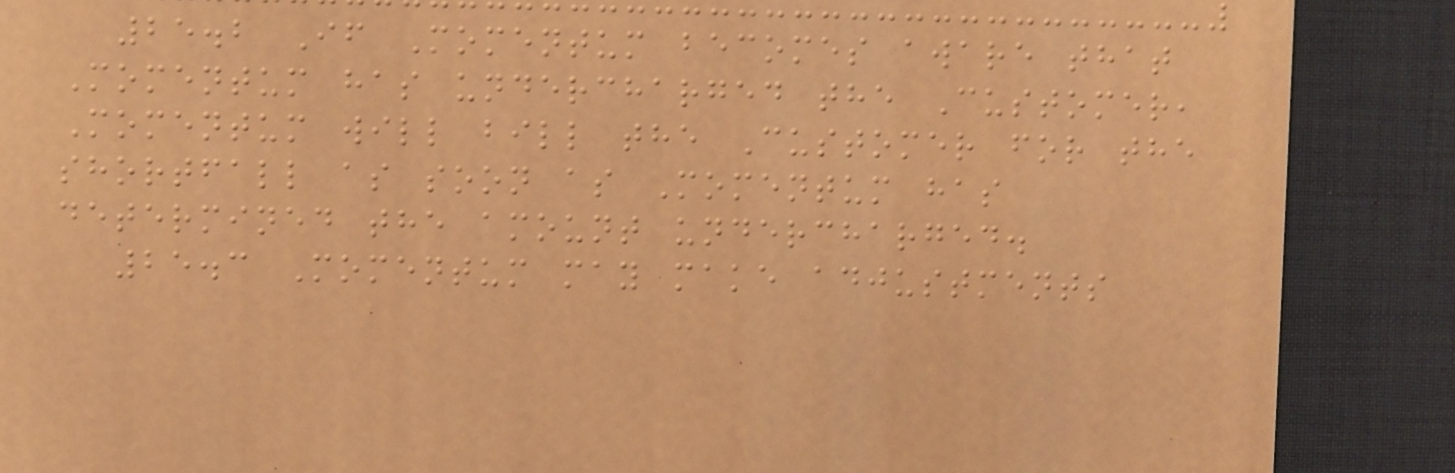25.2 If Momentum becomes aware that
Momentum has undercharged the Customer,
Momentum will bill the Customer for the
shortfall as soon as Momentum has
determined the amount undercharged.
25.3 Momentum may make adjustments
